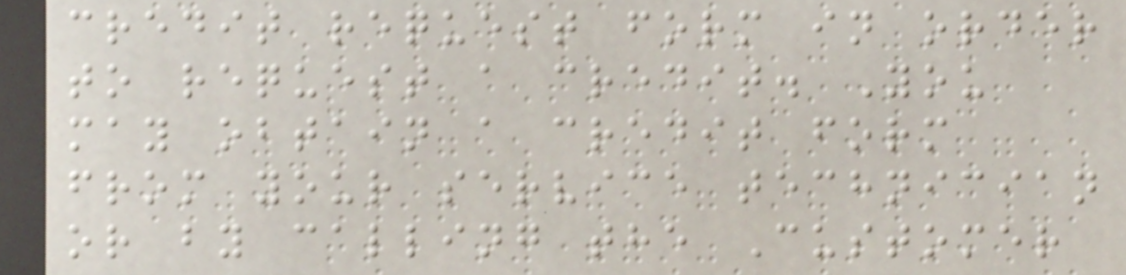credit request form in order
to request a credit. You
may obtain a credit form
from your service technician
or by calling the Customer
